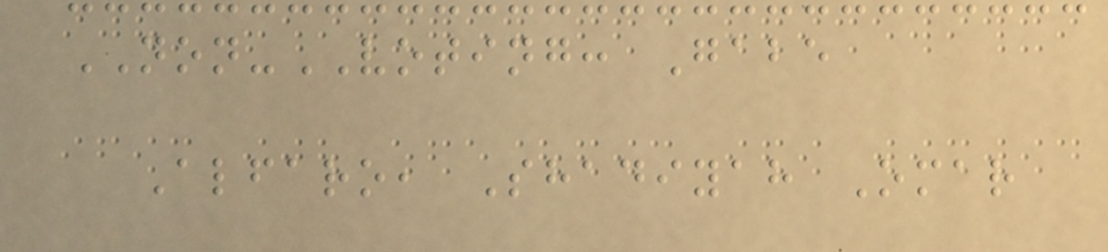NON-VOTING: Gabe
Alfaro, Shadiyah Omar
